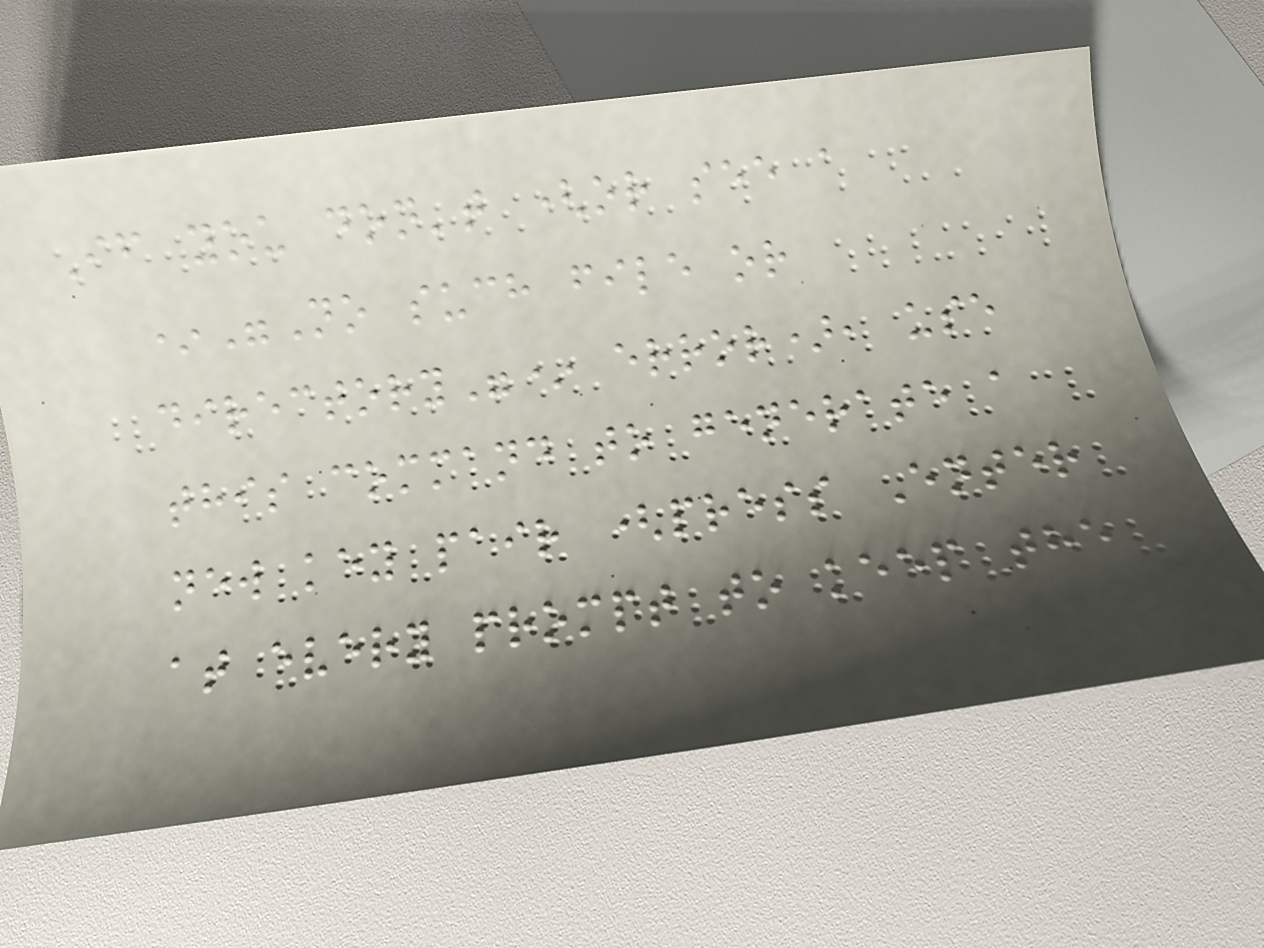If you don't (or see a
*"No such file or
directory"* error), use
this command to generate a
new key pair (press Enter
at every prompt to keep the
